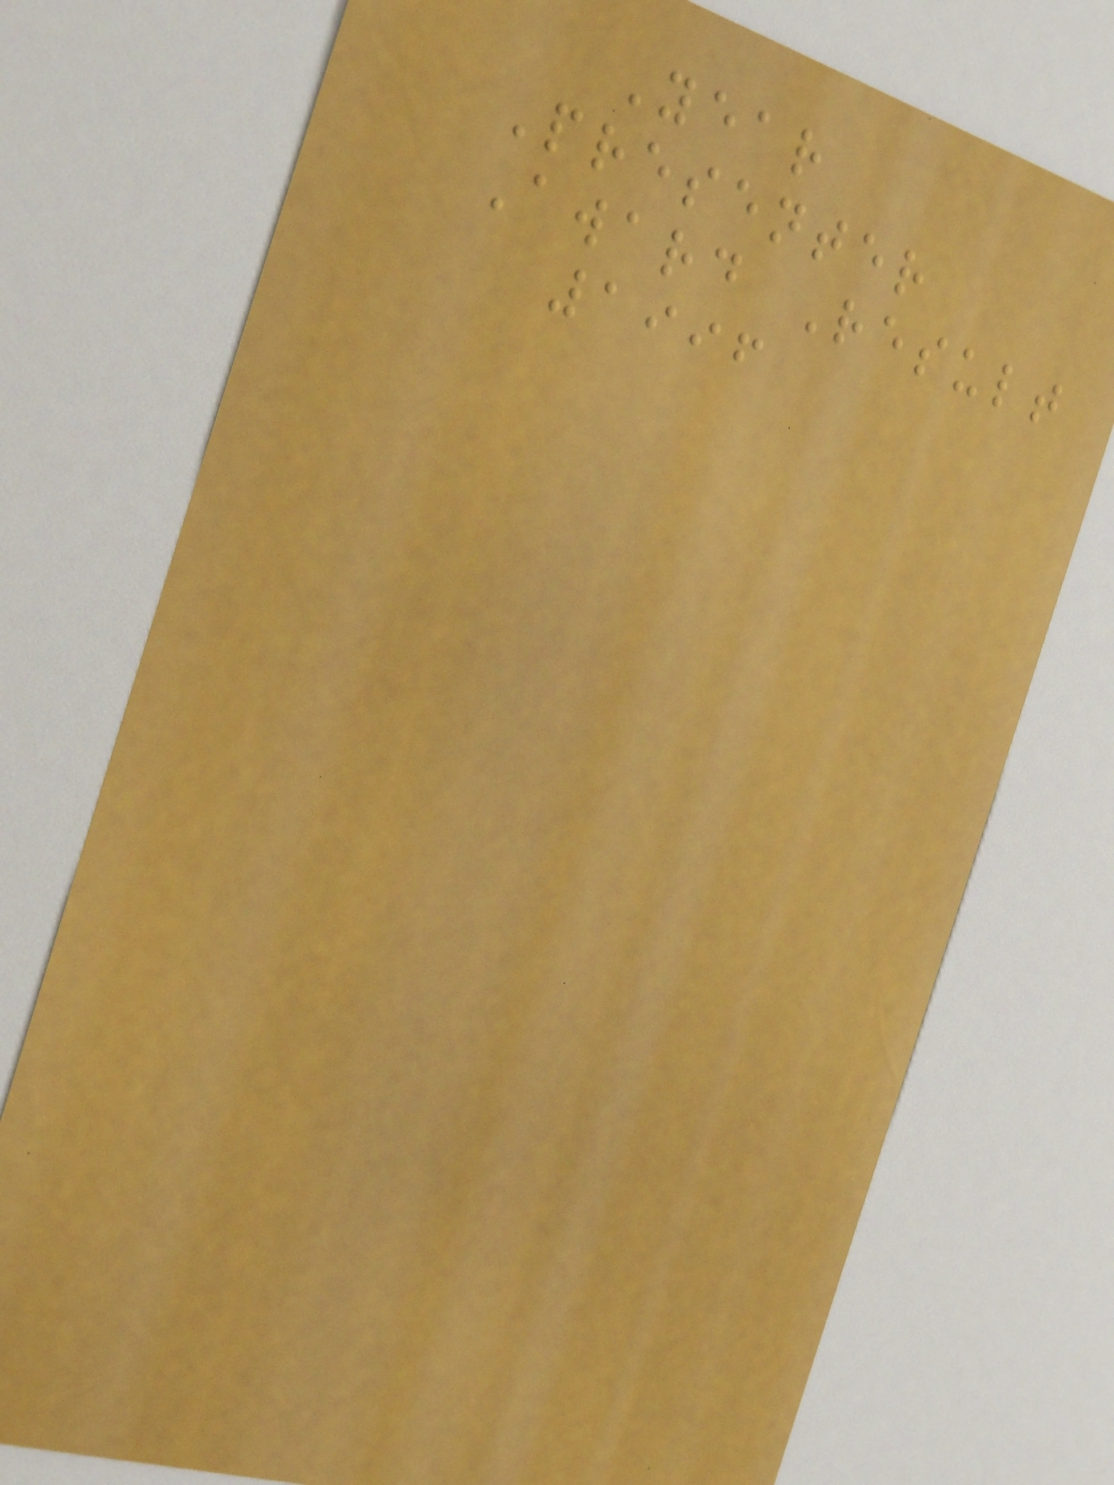Year
Presenter
Award Result
1996
